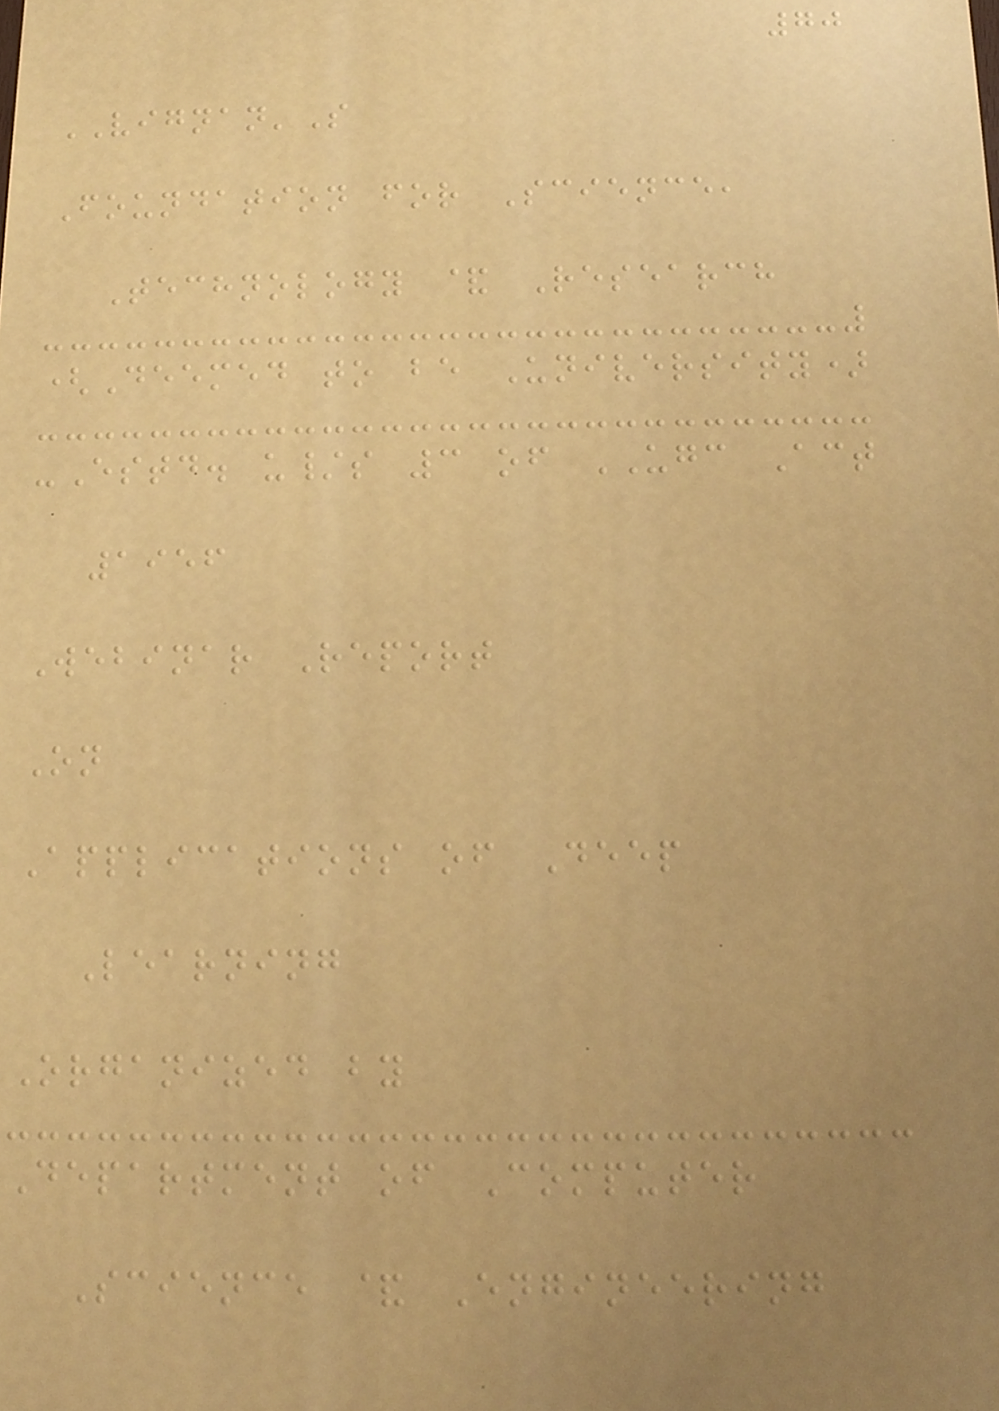70
VIGNAN'S
Foundation for Science,
Technology & Research
(Deemed to be University)
-Estd. u/s 3 of UGC Act
1956
Webinar Report
On
Applications of Deep
Learning
Organized by
Department of Computer
Science & Engineering
